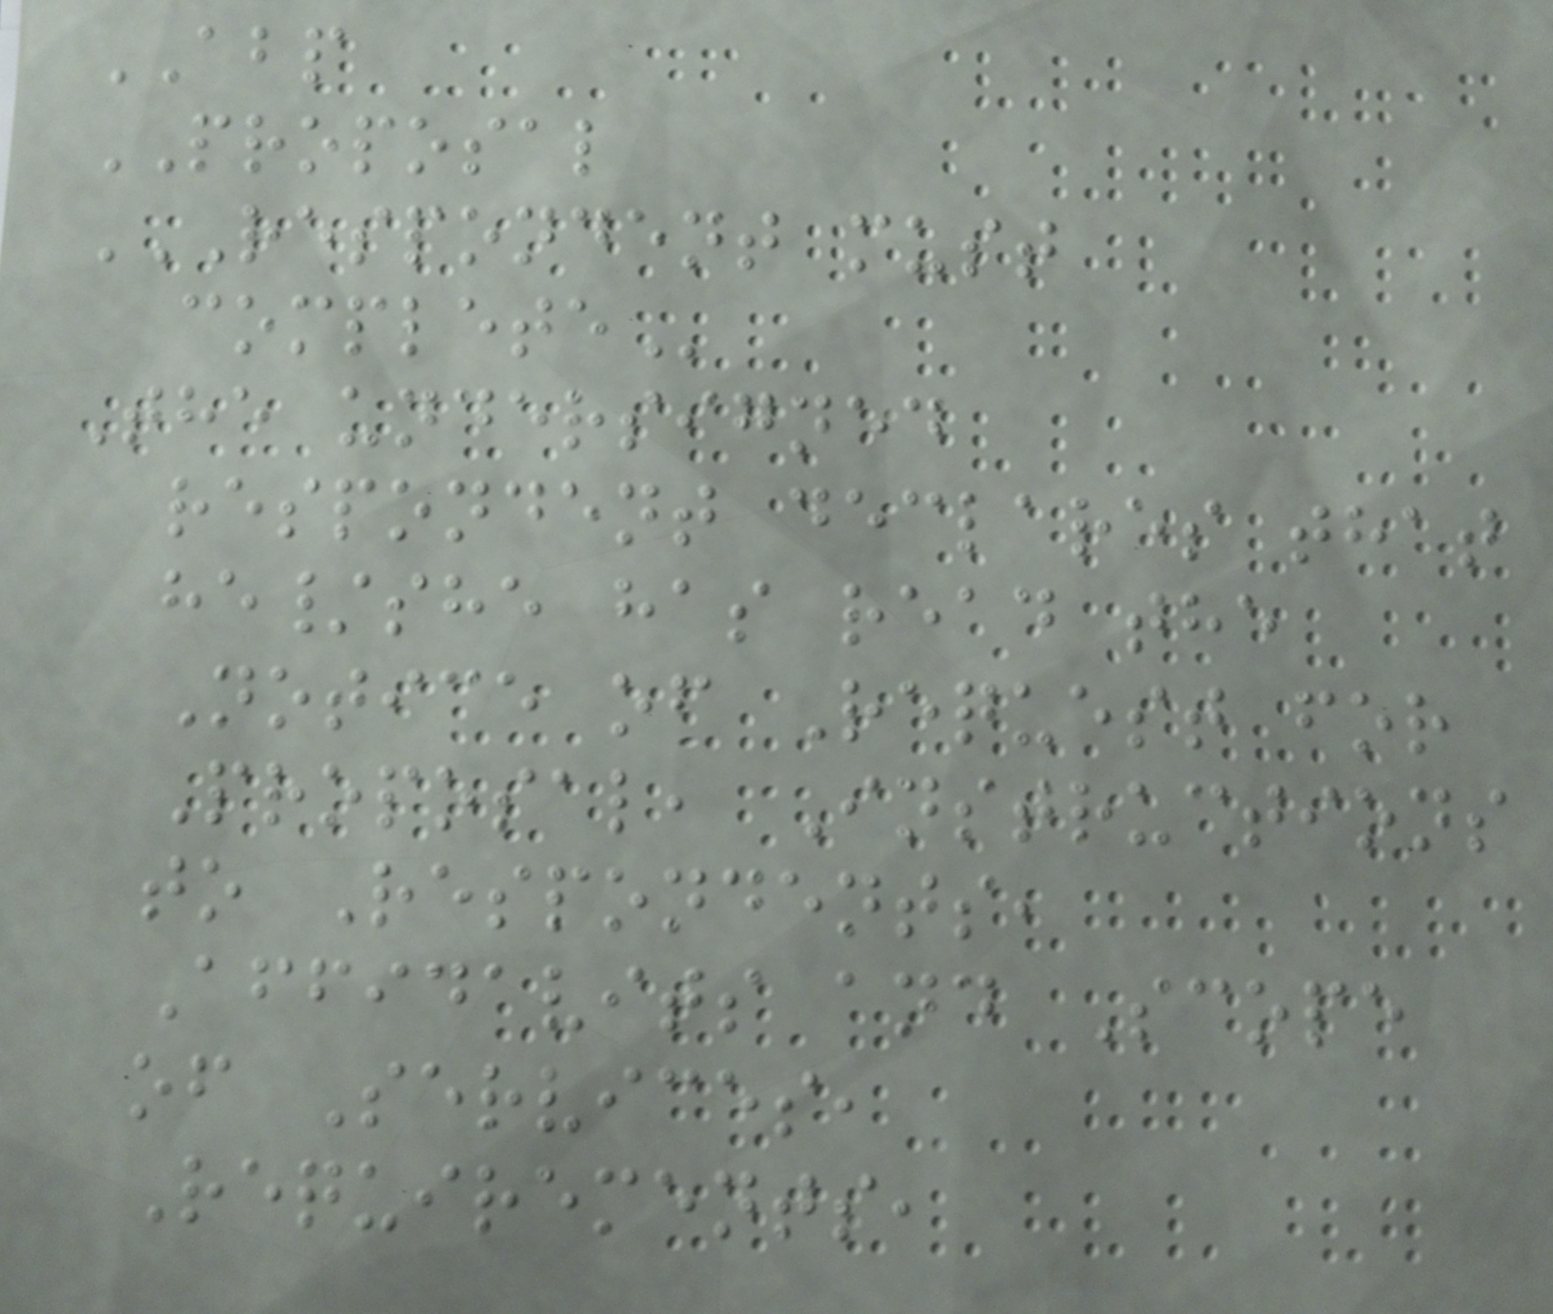ABP
PROPOSAL
RESPONDENT MUST
COMPLETE
The undersigned
respondent declares that
he/she has read the
Notice of Request for
Proposal, Instructions
to Respondents,
Affidavits and Scope
of Services,
Requirements,
